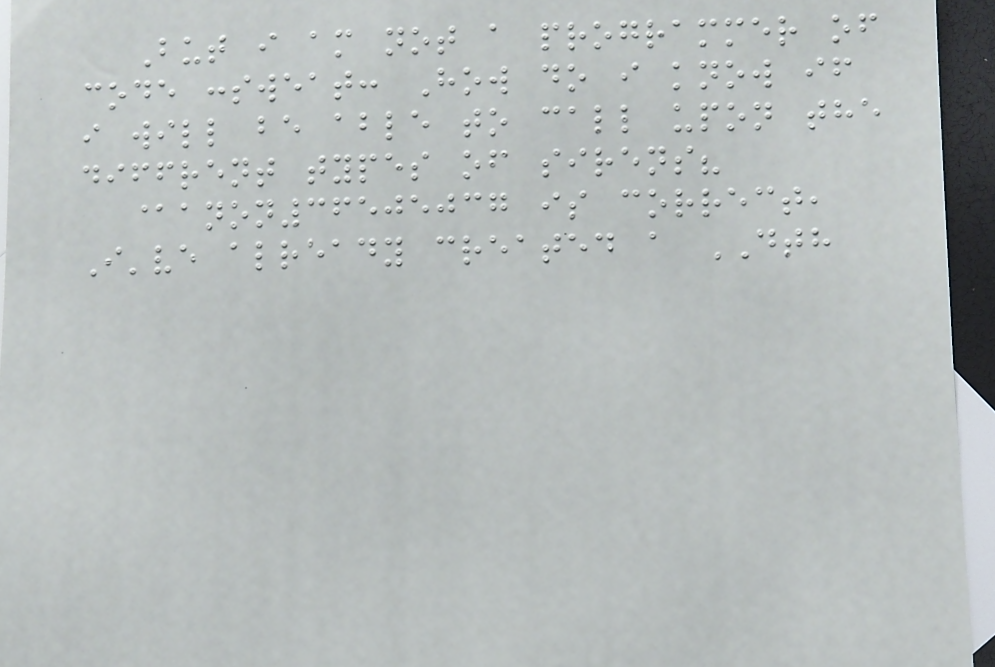But i am not a programmer of
code :sweat: How do i know if
i will be able to call upon the
diffrent types of sirens?
@anon36505037 is correct,
I've already created a DTH
